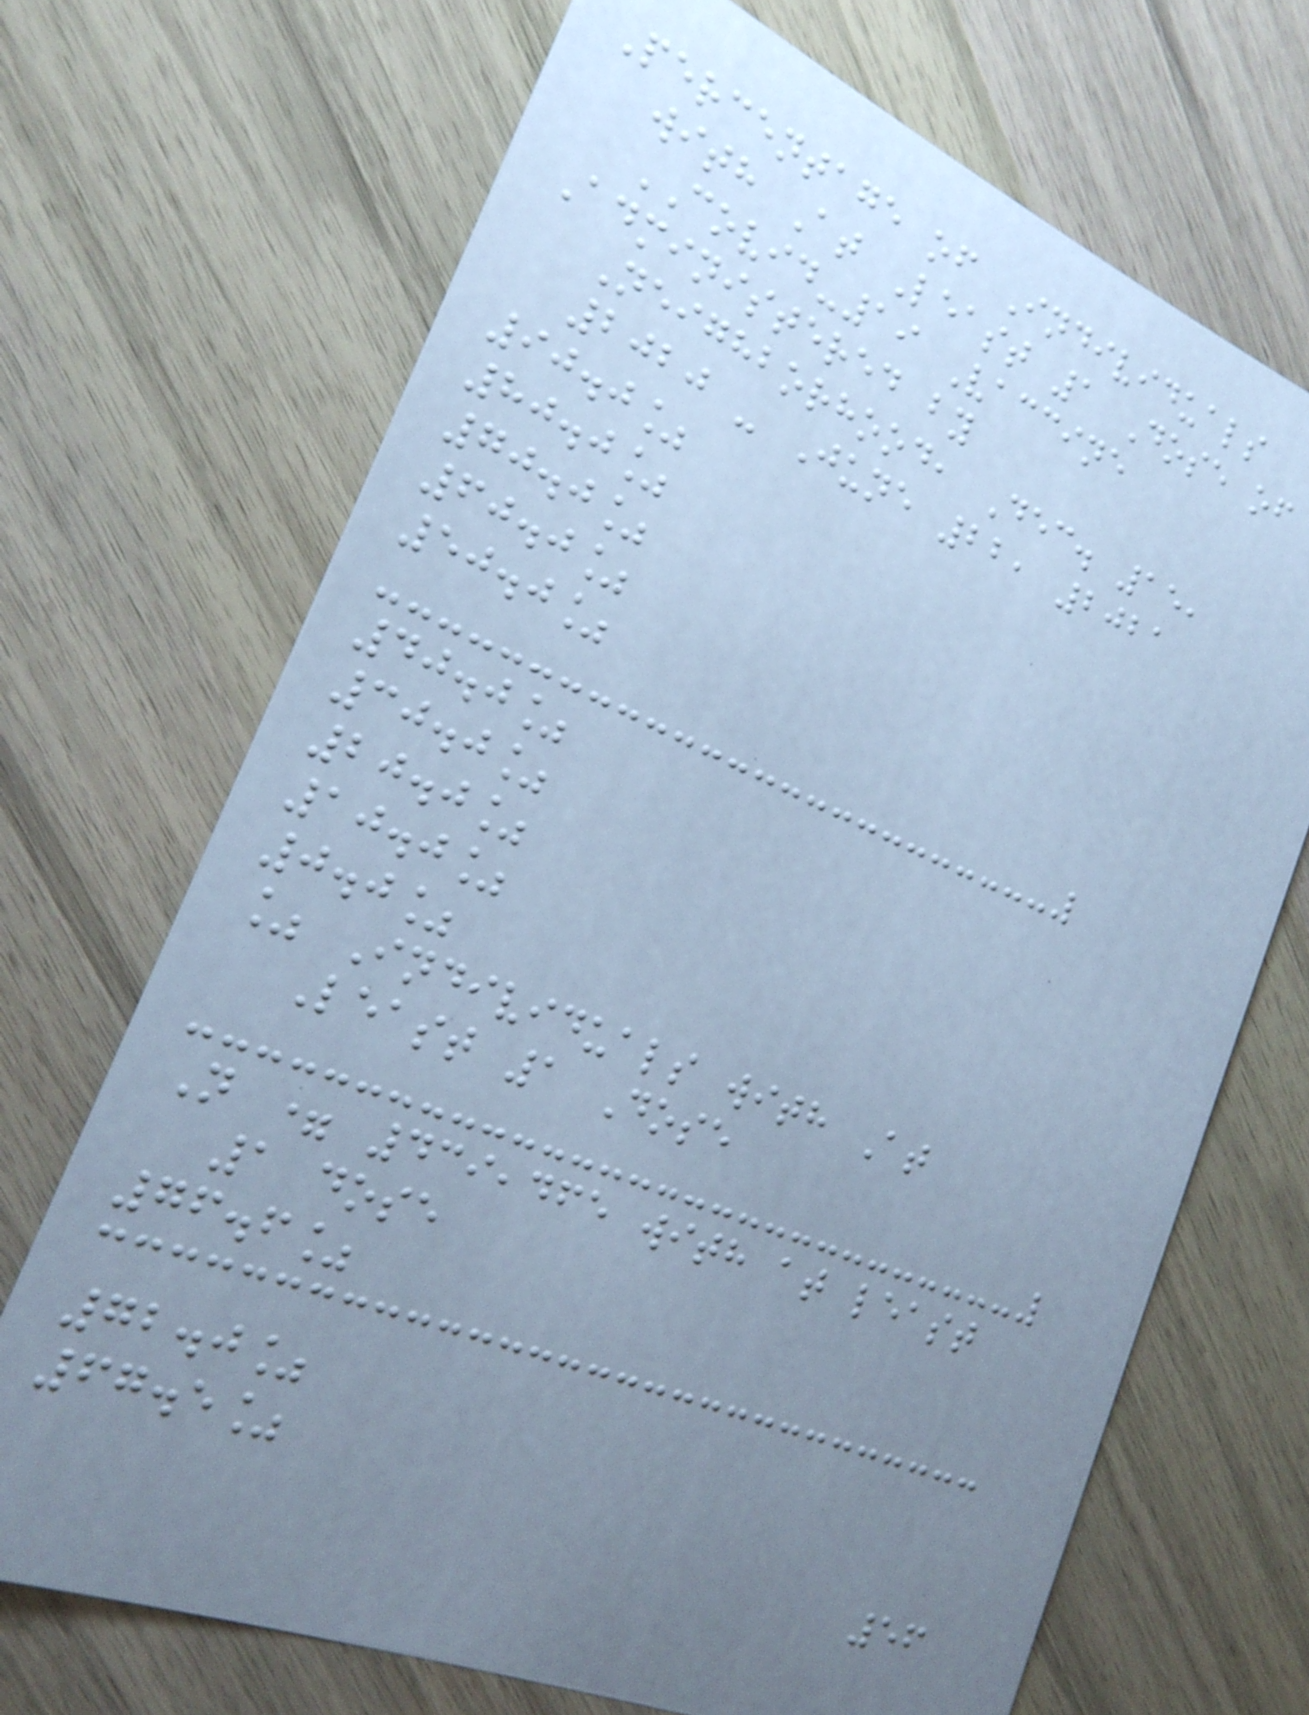Percentage of Individuals
with At Least 1 Dose of
COVID-19 Vaccine
Administered by
Neighborhood, Dec. 15,
2020 - June 22, 2021
90.0%
80.0%
70.0%
60.0%
50.0%
40.0%
30.0%
20.0%
10.0%
0.0%
% Individuals with At
Least 1 Dose
N = 439,465 with at least
1 dose
76.6%
72.0%
67.5%
56
